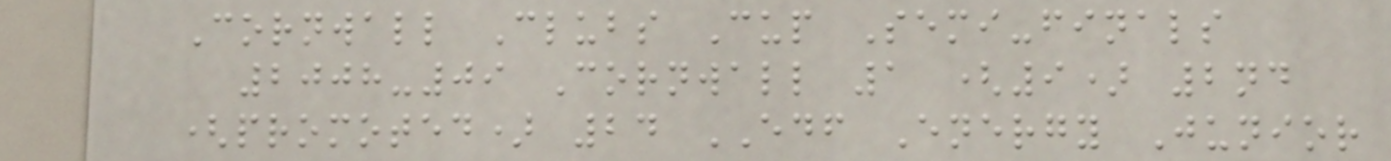Cornwall Clubs Cup Semi-finals
2008-09 Cornwall 1 (9) 2nd
(promoted) 24 EDF Energy Junior
